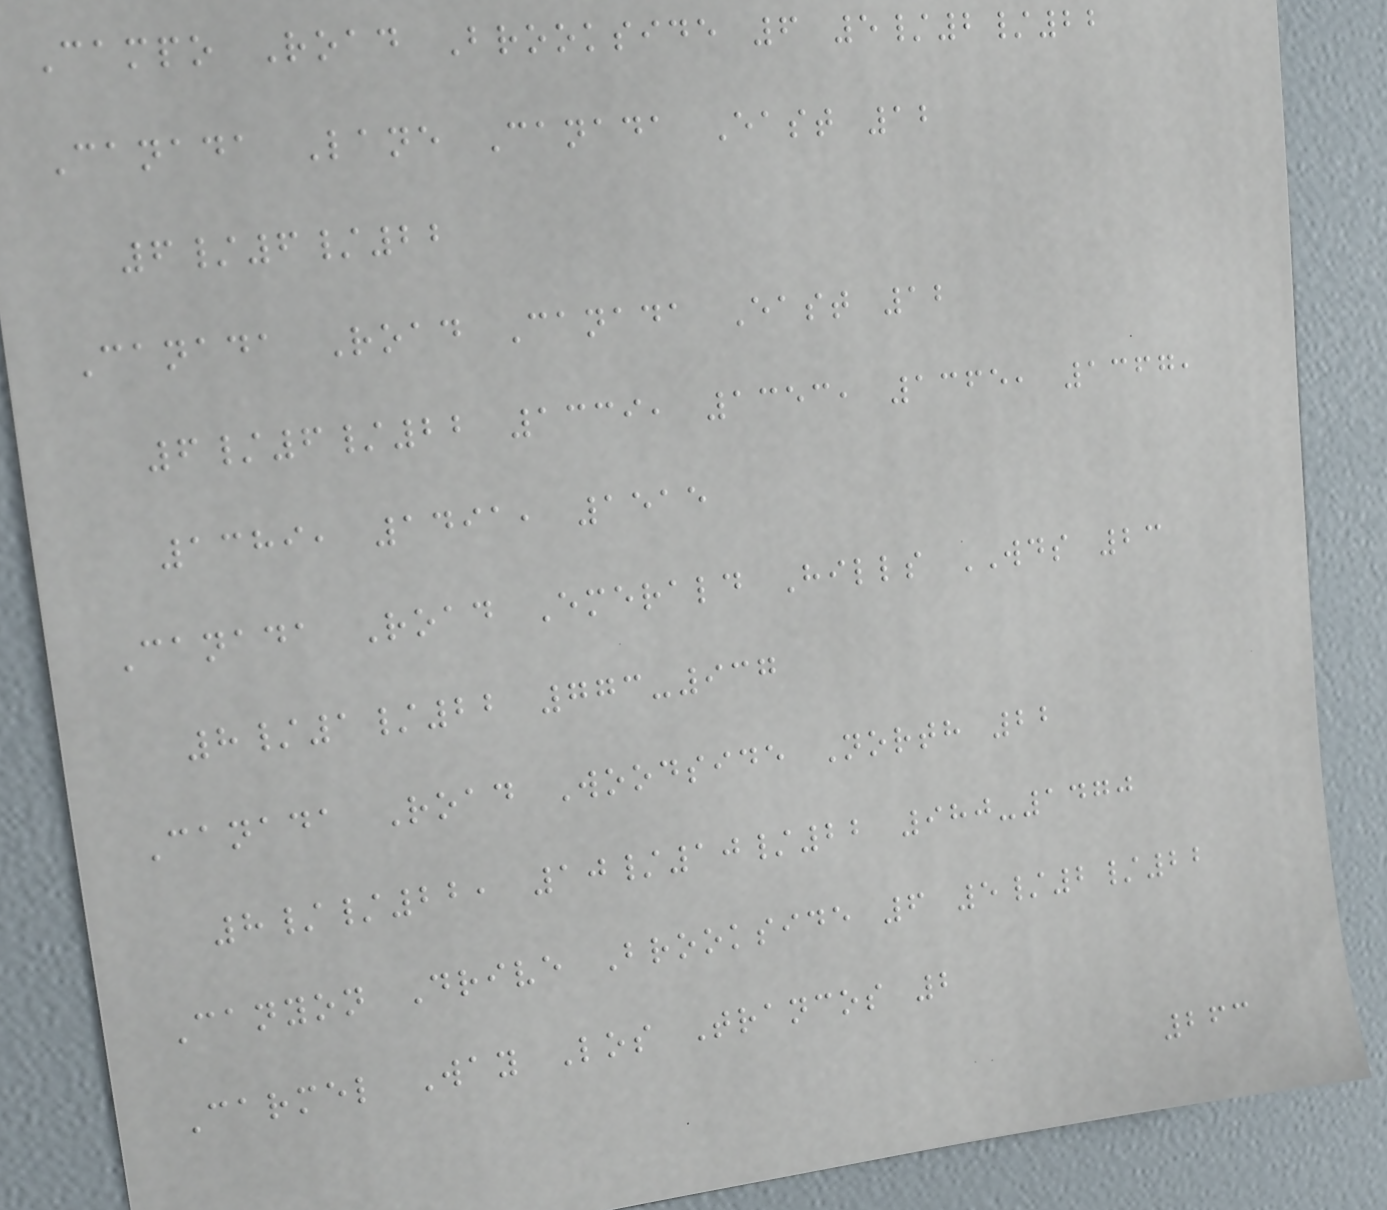Campo Road Brookside 6 5/2/22
Canada Lane Canada East 12
6/6/22
Canada Road Canada East 12
6/6/22 1339, 1353, 1365, 1367,
1389, 1491, 1515
Canada Road Emerald Hills WDS 23
8/1/22 773-937
Canada Road Woodside North 22
8//22, 10/10/22 980-1470
Canyon Drive Brookside 6 5/2/22
Carmel Way Los Trancos 2
263
